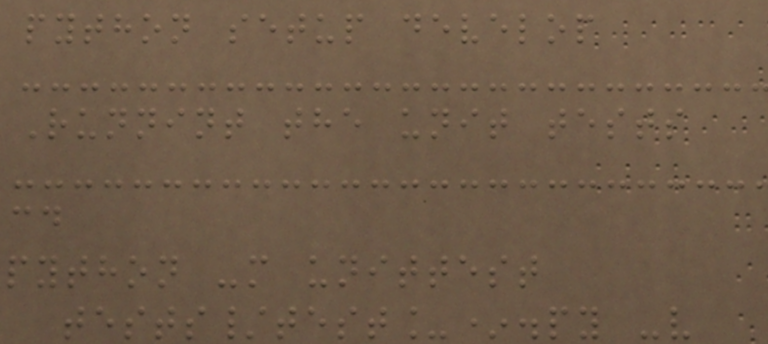python setup develop
Runnint the unit tests
cd
python -m unittest
tests/test_*.py -v
